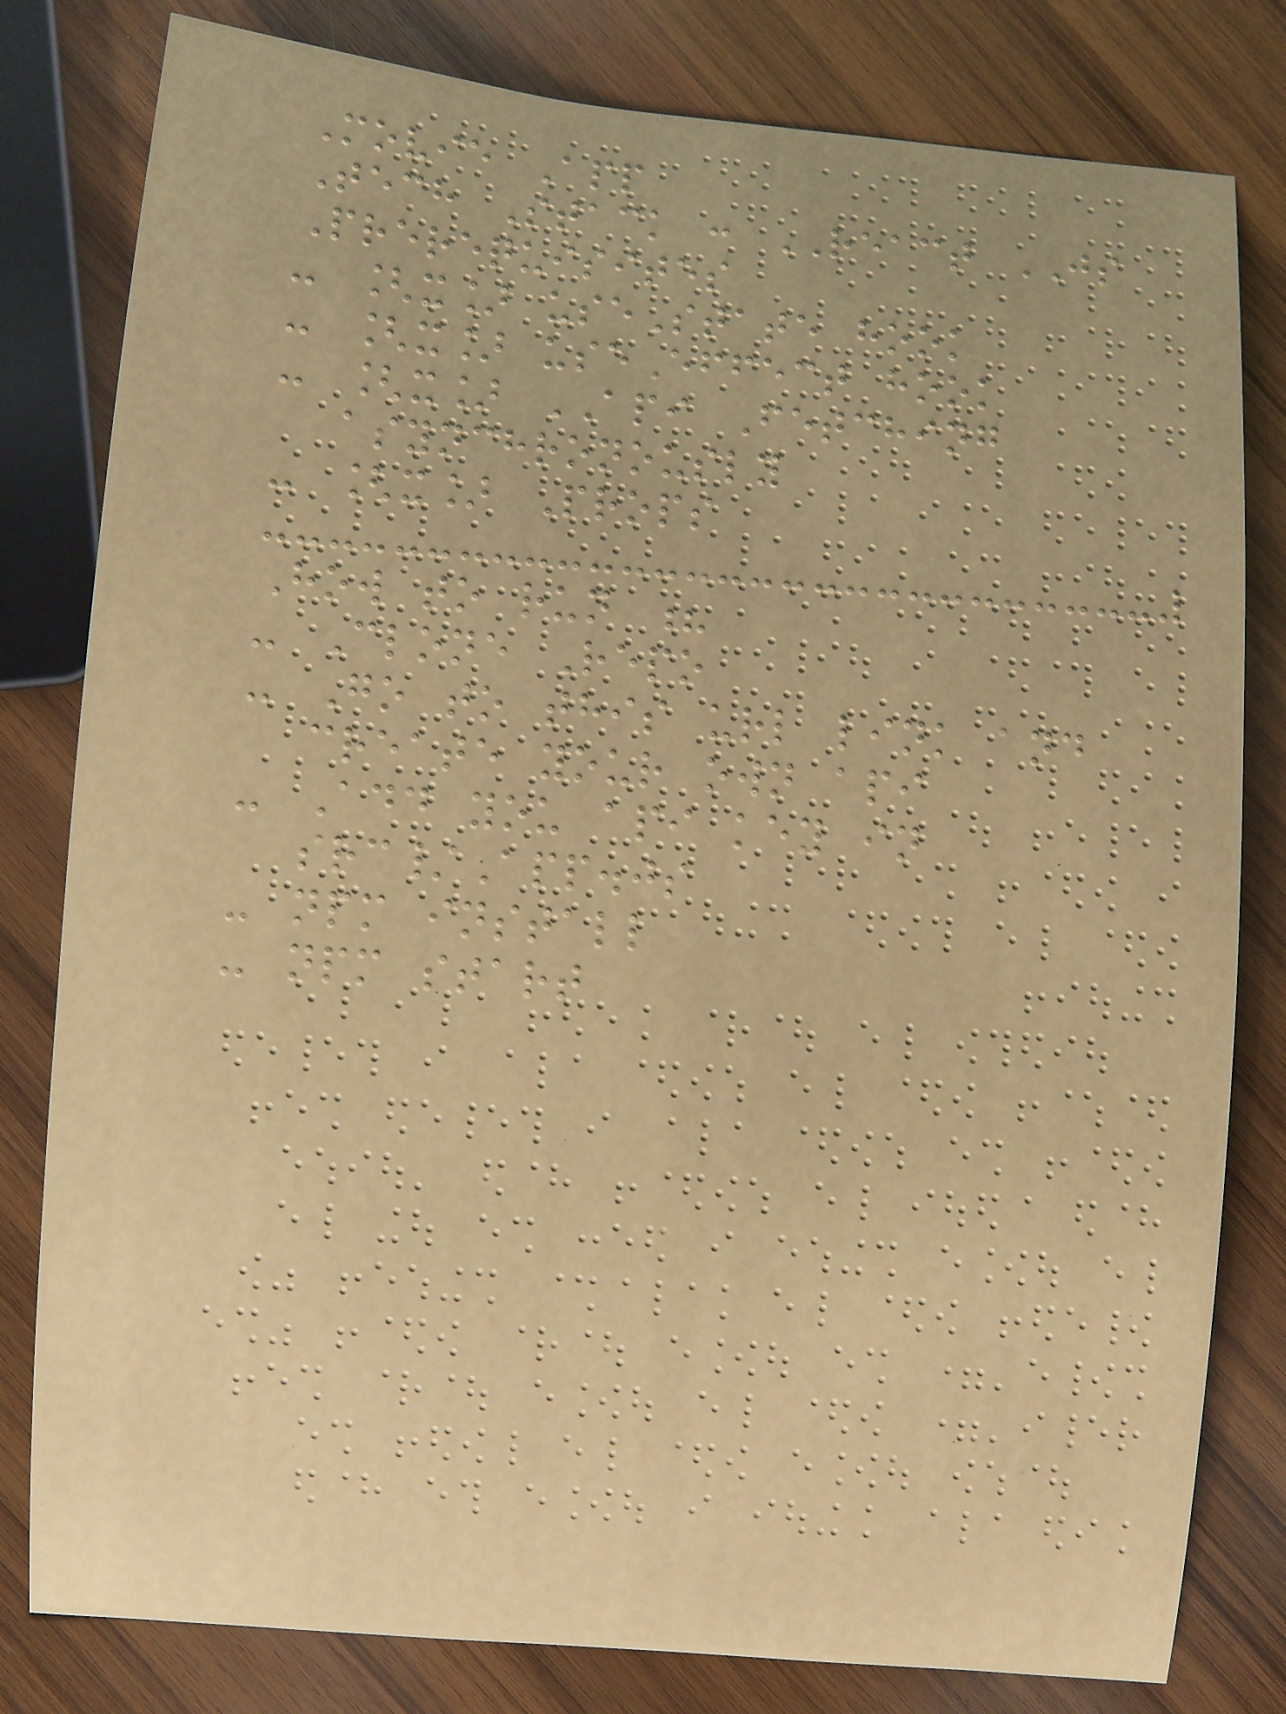Movie App
Tech Stack : REACT JS
Prerequisites
- [x] useState hook
- [x] useEffect hook
- [x] API Fetching
asynchronously
- [x] Props
How to run ?
- Clone Repo
- Go to this url link and
create your own api
- Add you api key in
src/App.js
- npm install
- npm start
